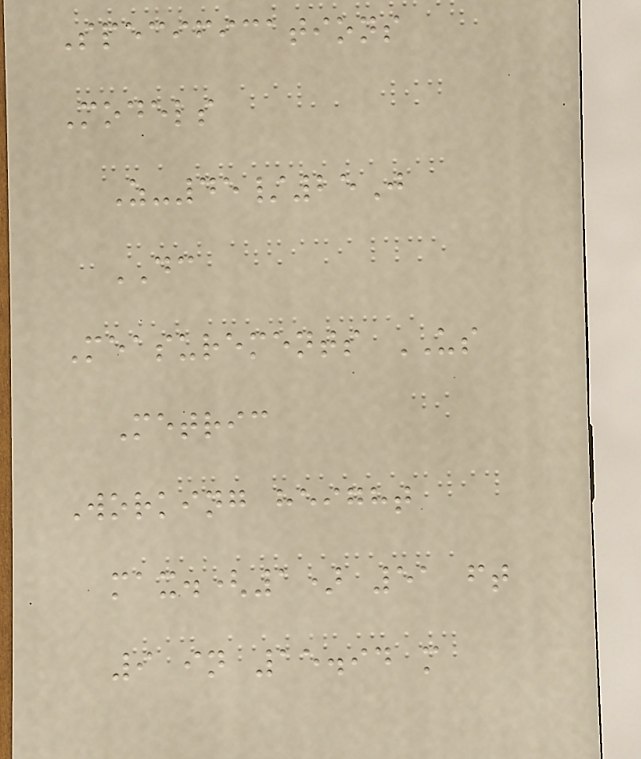Specifications
Models
Z-45/25J
DC
Measurements US
Metric
Working height
max.(1) 51 ft
9 in 15.94 m
